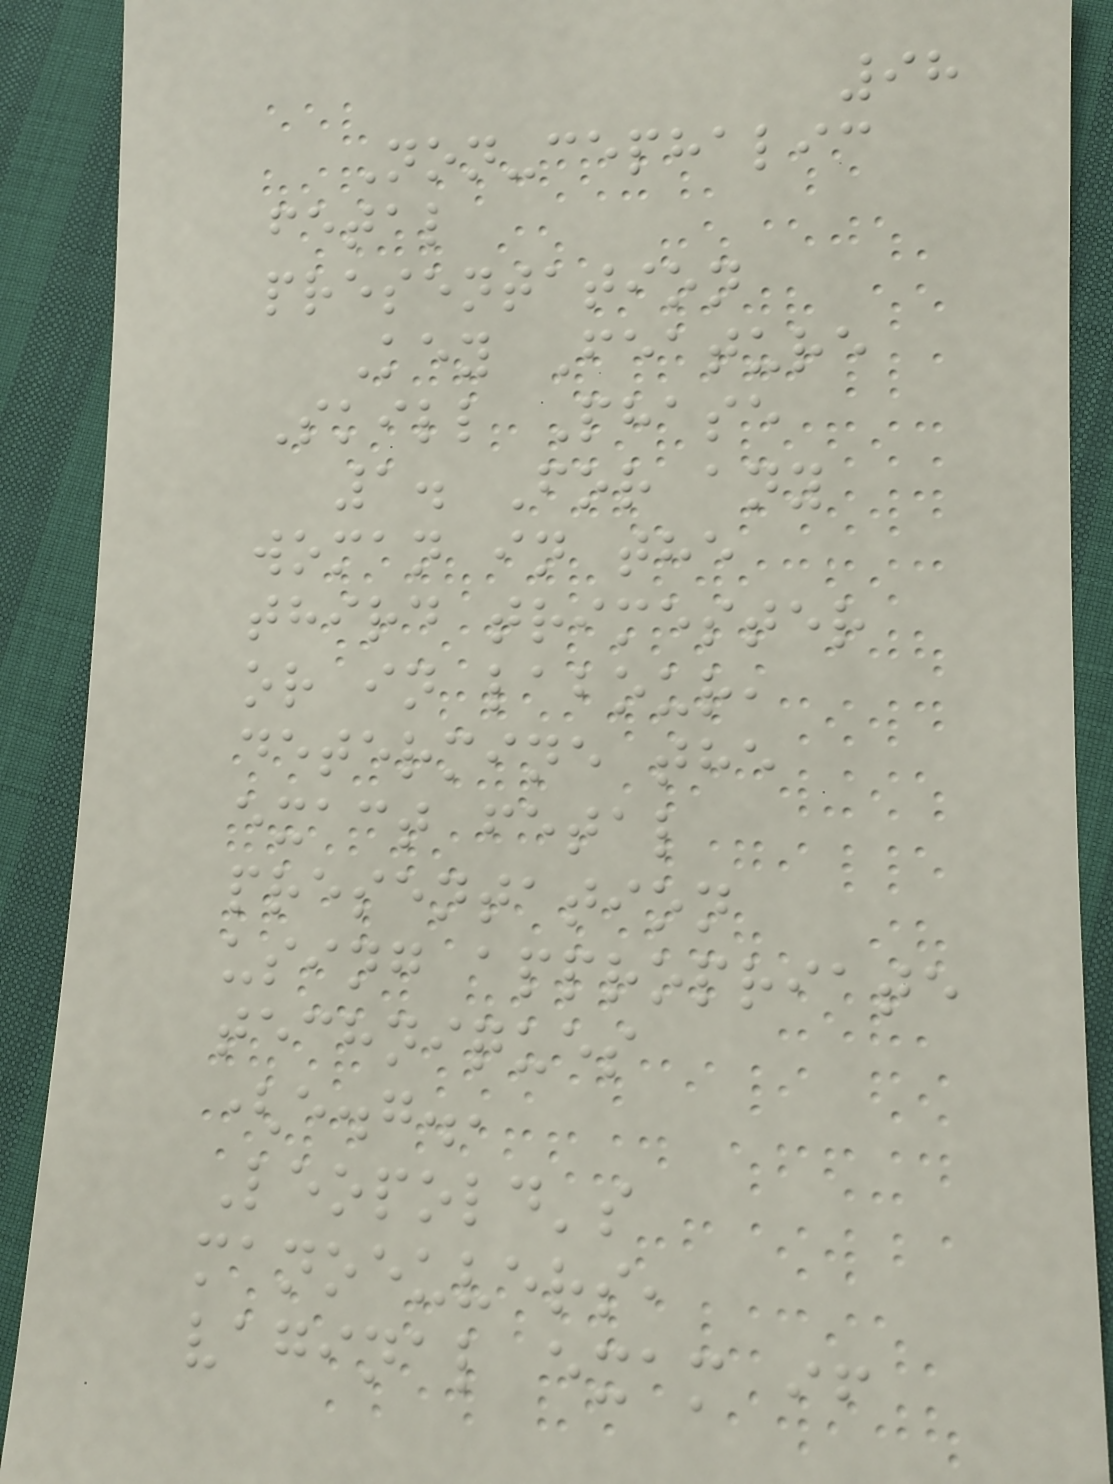98
Non-cephalic
fetal
presentation
Key Feature
Skill Phase
1. For any
woman in the
third trimester
or in labour,
determine the
exact fetal
presentation
using appropriate
techniques
(e.g.,
Leopold's
manoeuvers,
vaginal exam if
